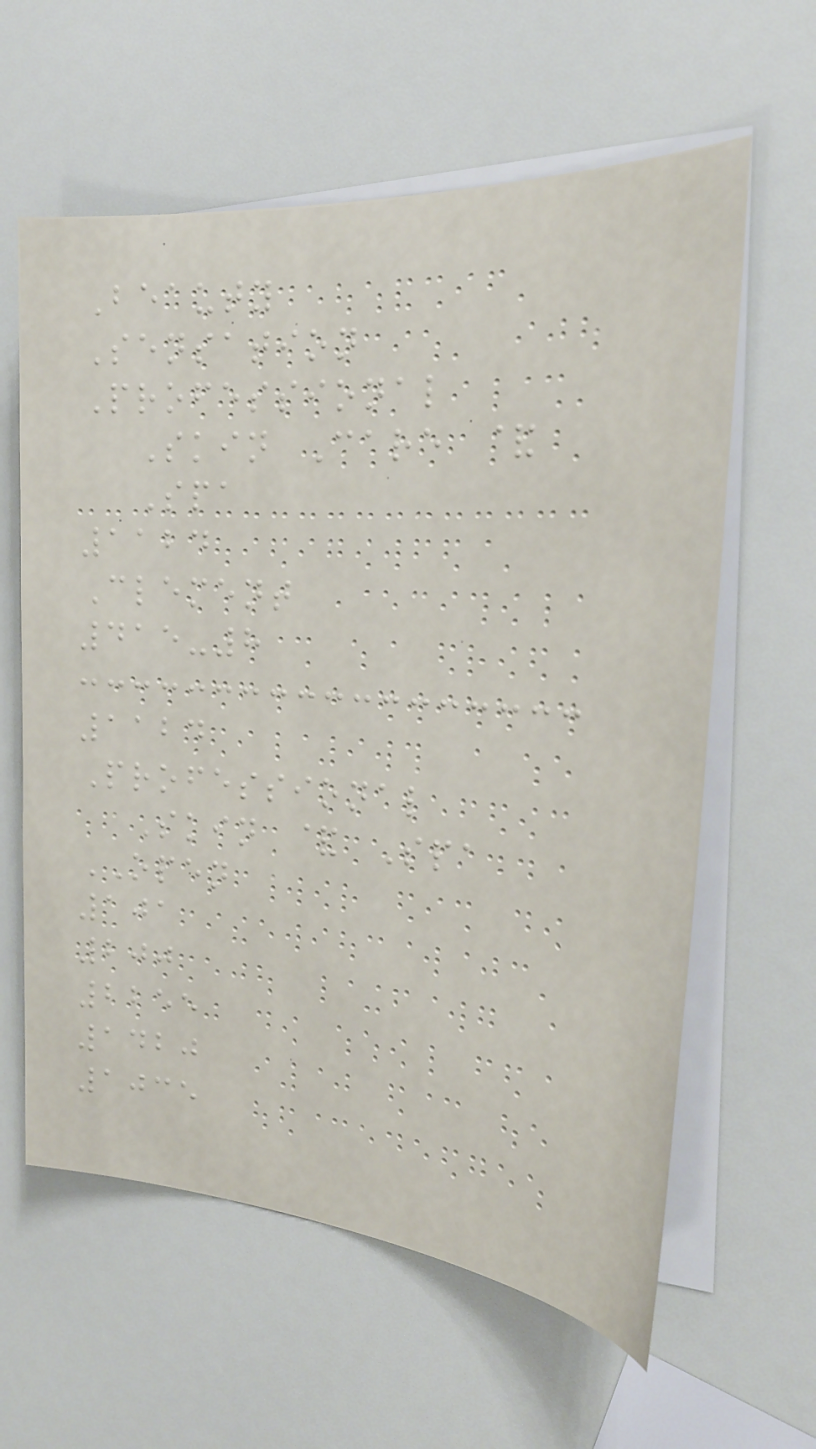Beauty
Sensation
Professional
Skin Care &
Spa
1124
Clement
415-8
1124
Professional
Skin & Spa
OPEN
101
200
2255
1420
1035
